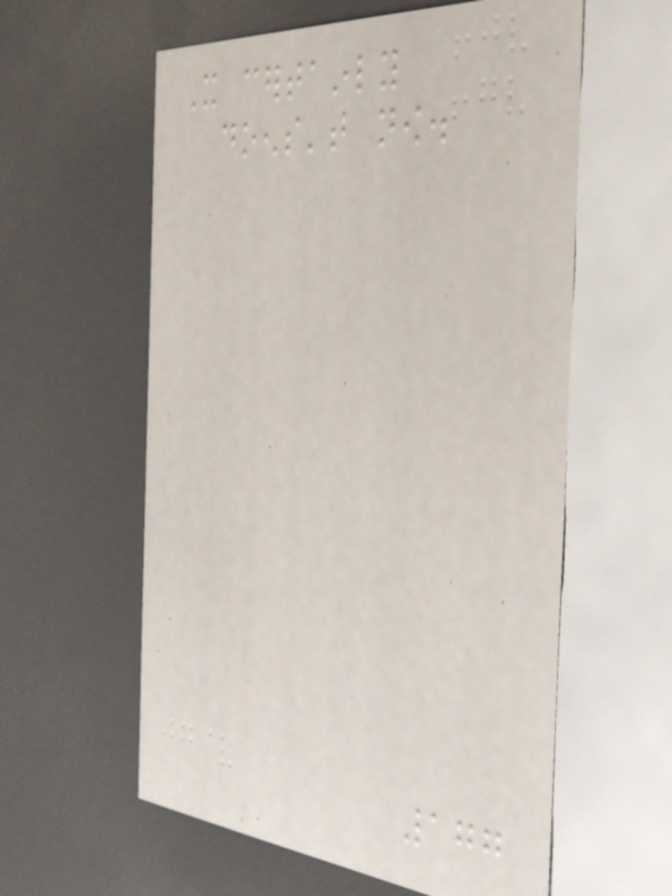It certainly
doens't now.
177
